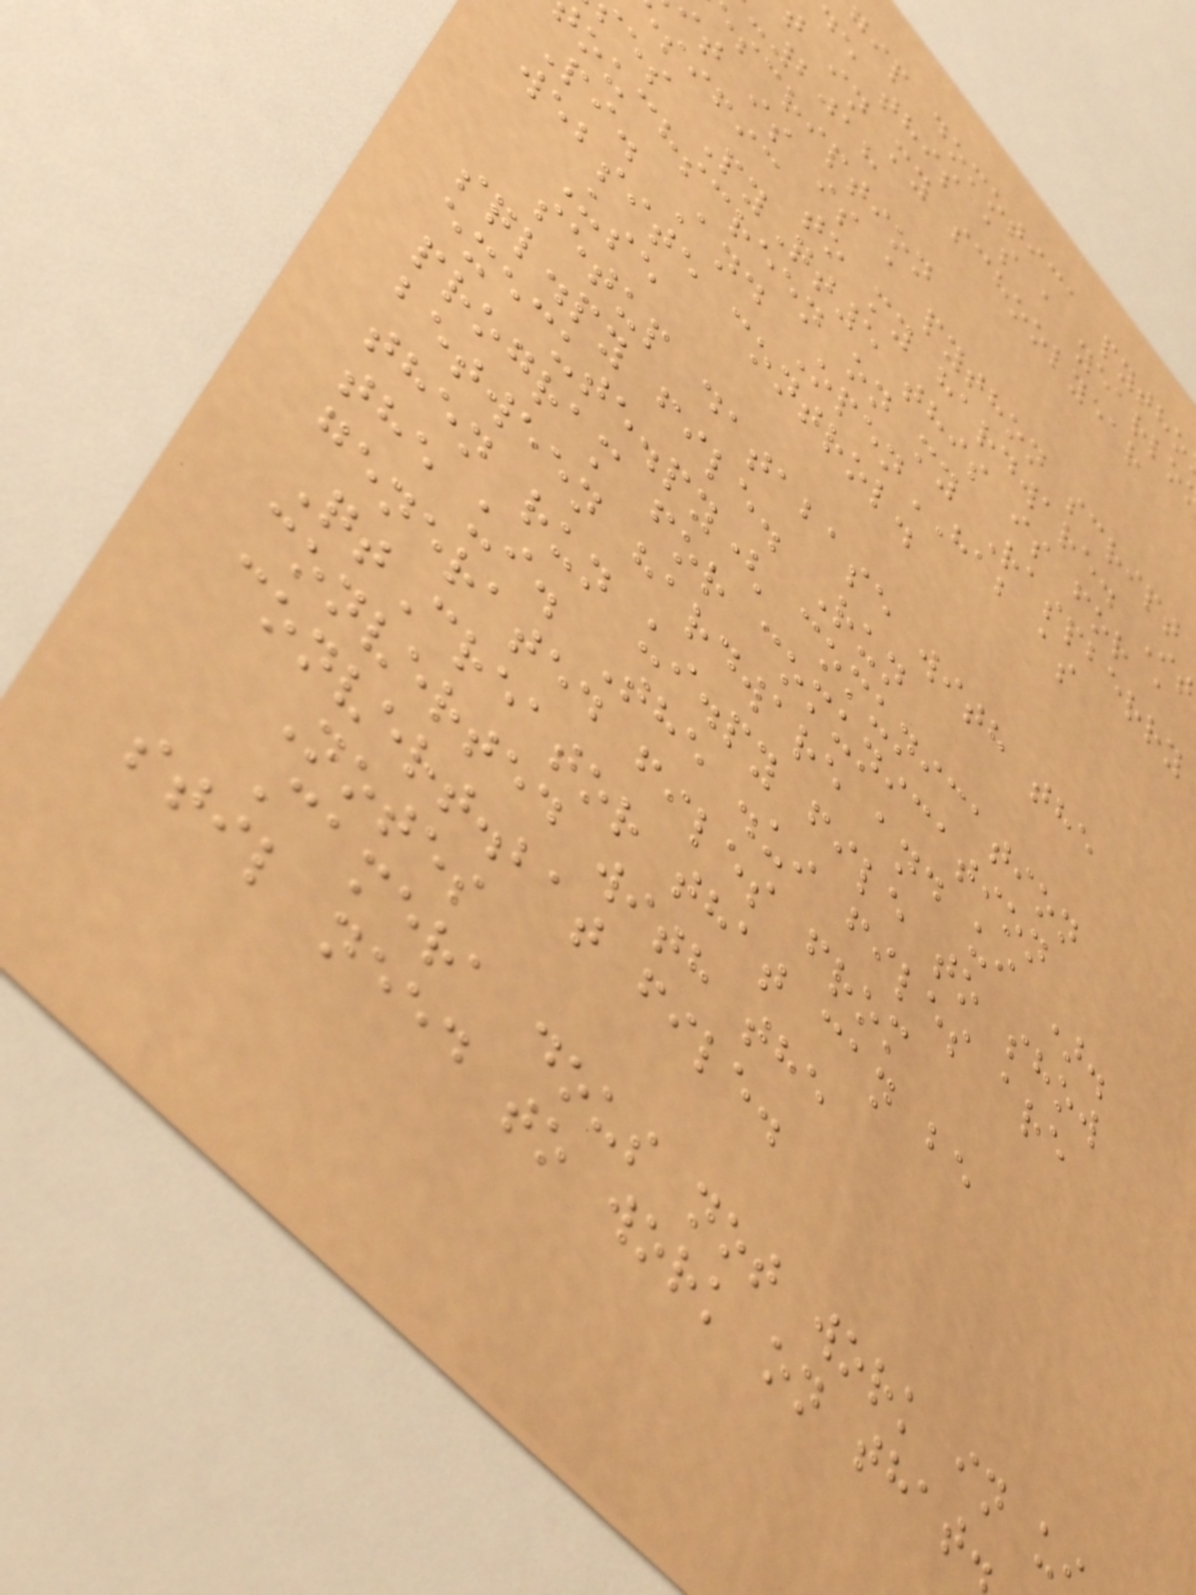gip domotica pytho
de this as a yearlo
t in my schoolyear
-2018
scription
t is is a python script
sific to my hardware. It
es PyQt5 this is for a
ouchscreen on my Raspberry
Pi. And OpenHAB as
website control.
Use
setup database with the
sql.py file. Run
execute.py( comunication
program for comunication
between hardware and ui ).
then run ui.py file to show
the ui. The .ui files are
generated files from
QtCreator that can be
converted with the
convert.bat file.
Notes
Camera dous not work in u
stil need to work on that.
